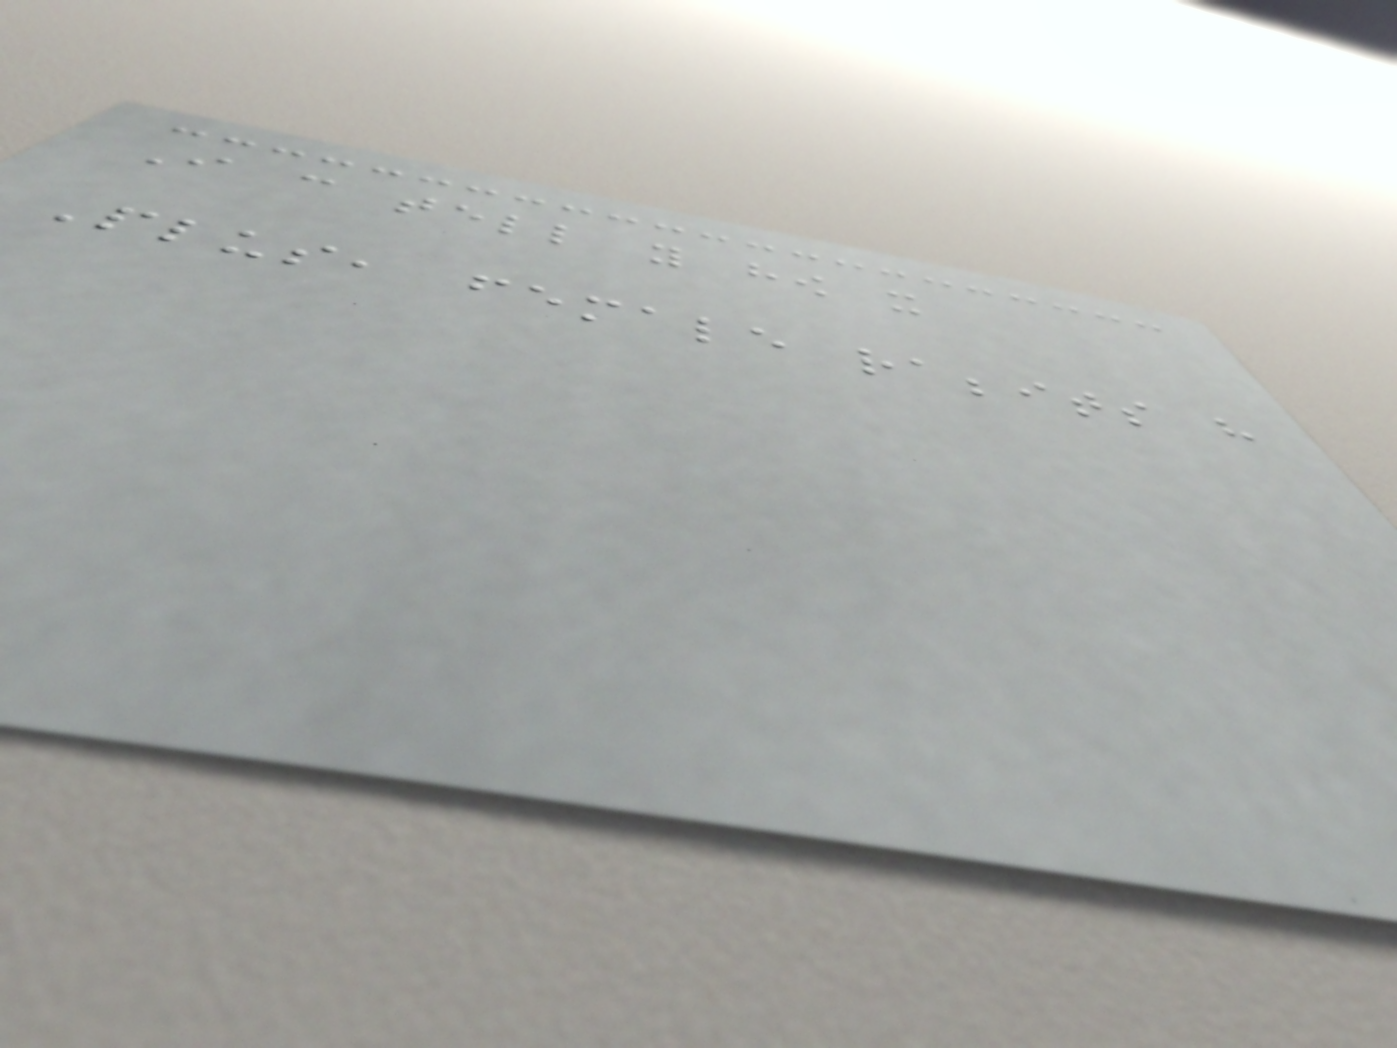I can tell you how it
Plus, female rabbits have
